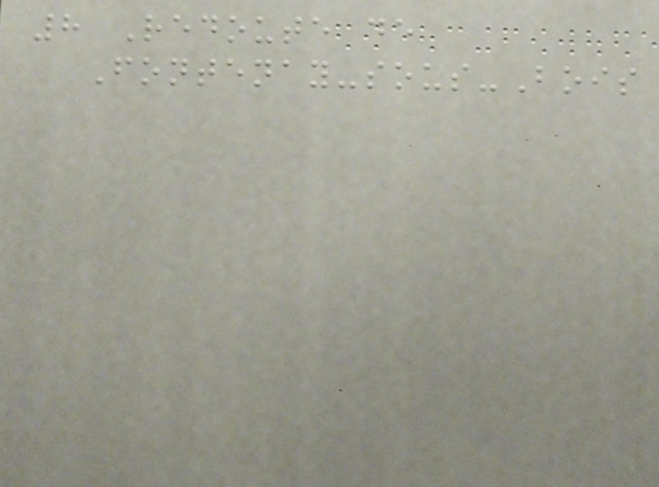8 Redoute de
Fontenay-sous-Bois
